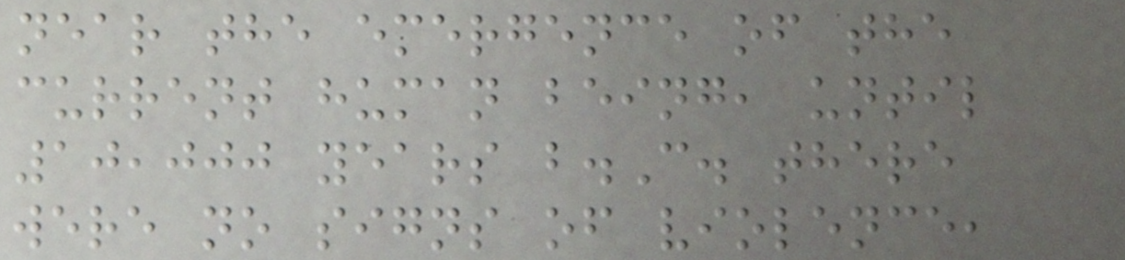near the emergence of the
current human being, until
10,000 years b.C. there
were no signs of violence,
